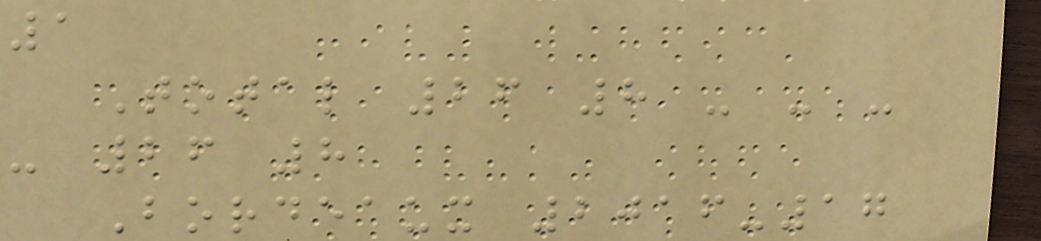1
Total 26 8 - - -
- 26 8
Bordeaux 2016-17
